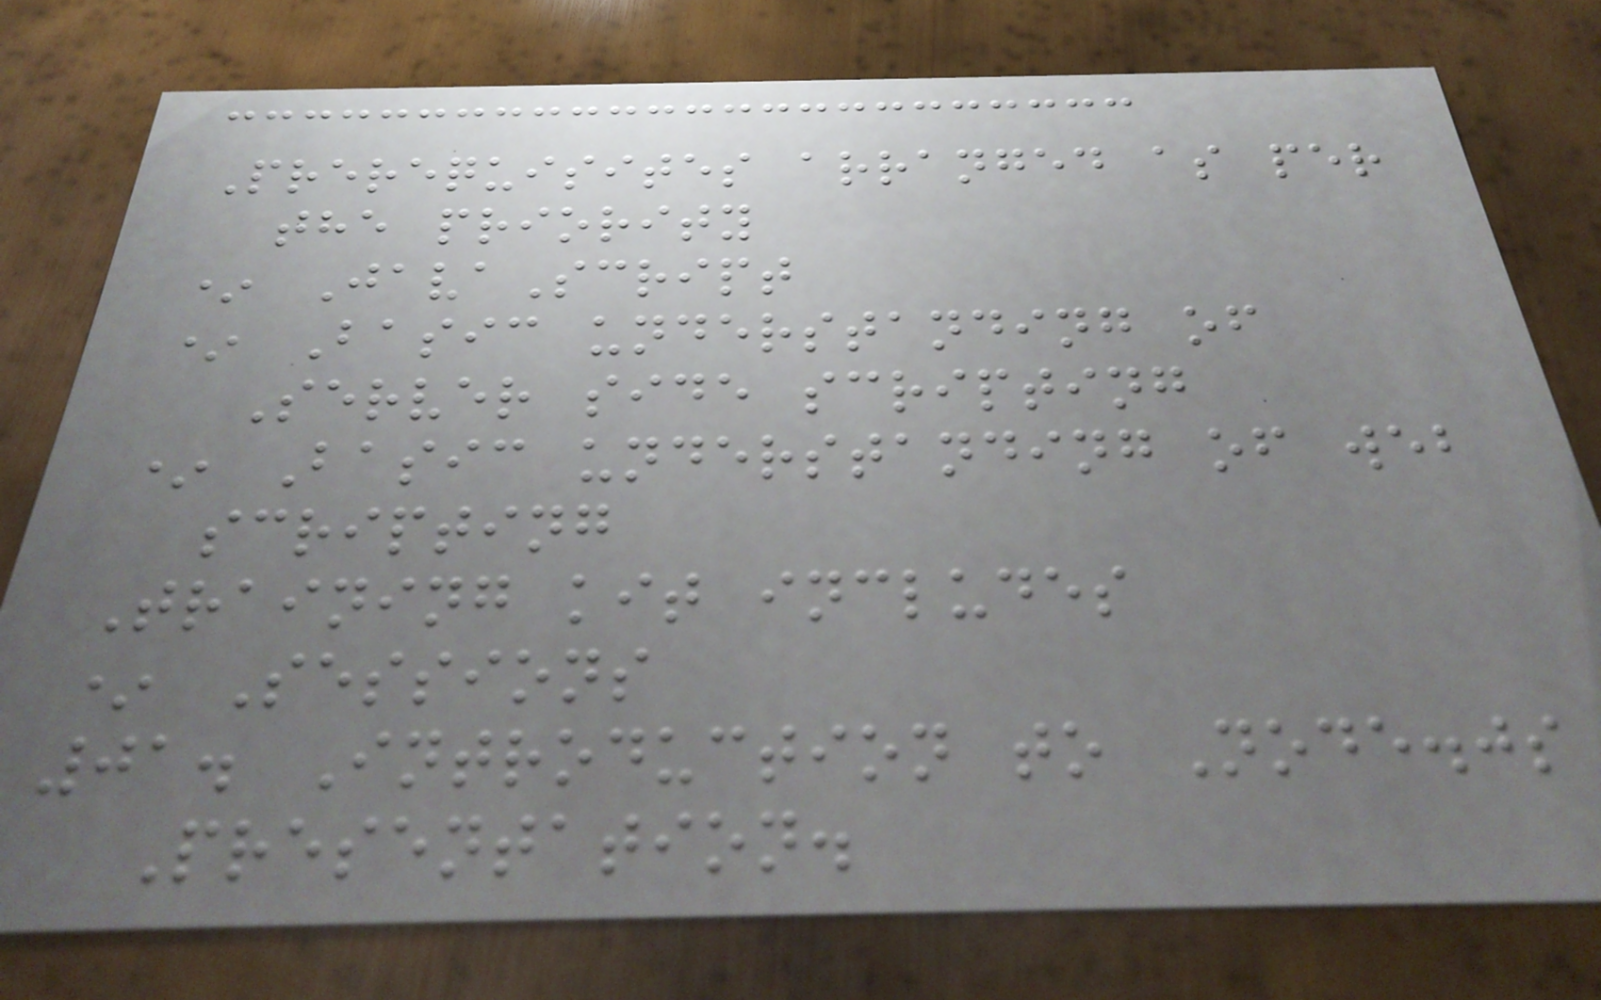Prerequisites arranged as per
the priority
* JavaScript
* Basic understanding of
Server side scripting
* Basic understanding of web
scripting
Training kit includes
* Sessions
01. Introduction to Node.js
Presentation.
